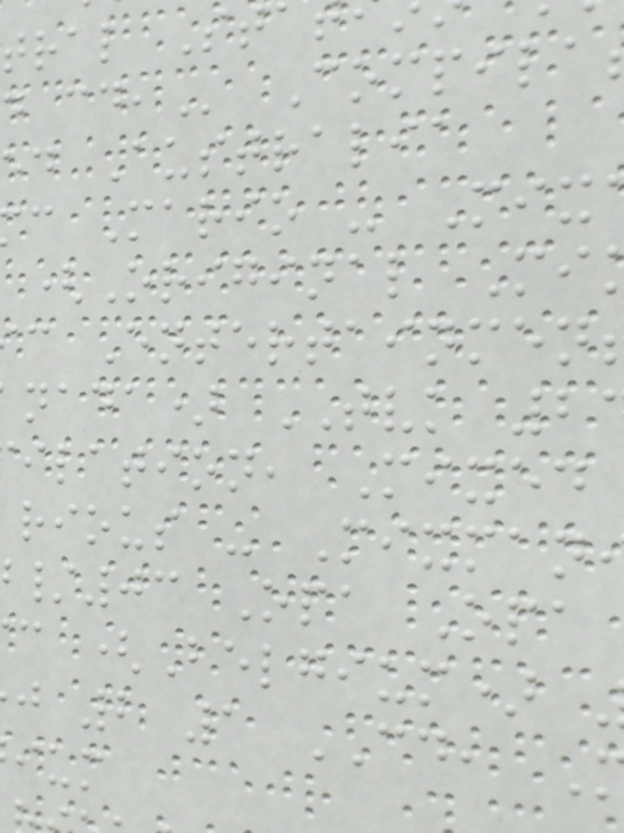tral St
d Australia
c Mario - Mix
(Original Mi
c Entertainmen
nada) TVK 2
ilation, Mixed
rious - Mixman
/03 Opa Opa
c (Belgium)
j 2 1 CD,
